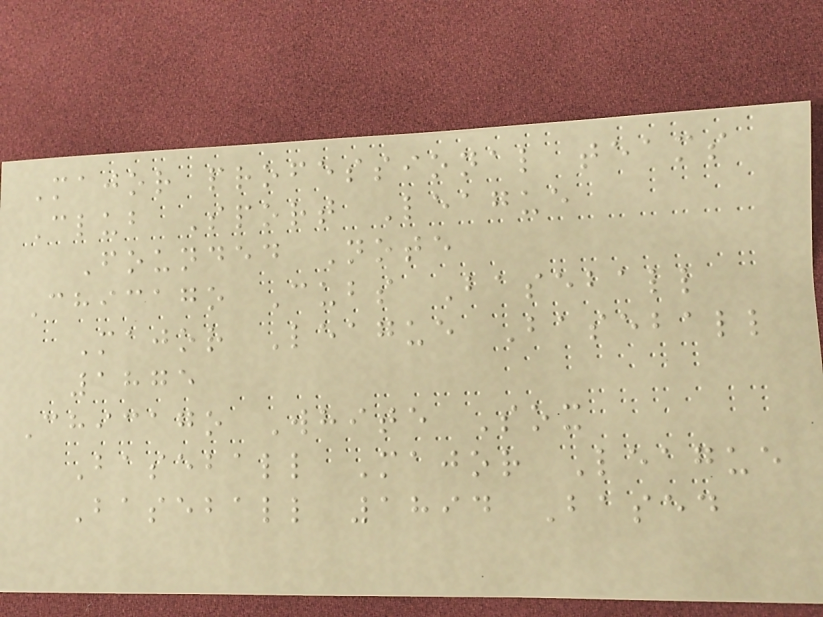Major professional teams
Club Sport League
Founded Note
Chicago Cubs Baseball
Major League Baseball
1875
Chicago White Sox
Baseball Major League
Baseball 1894 Based
